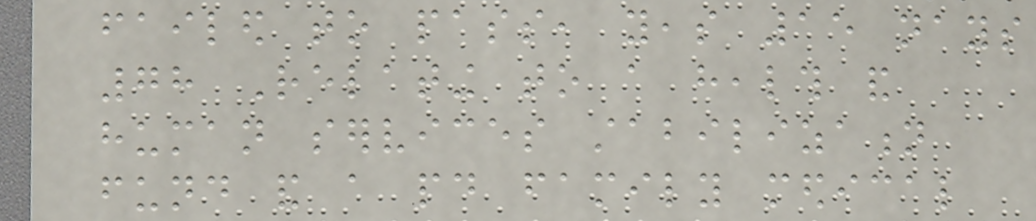failed to pass, yeas 15 nays
78 Relating to a health and
human services stabilization
fund and a paid family medical
